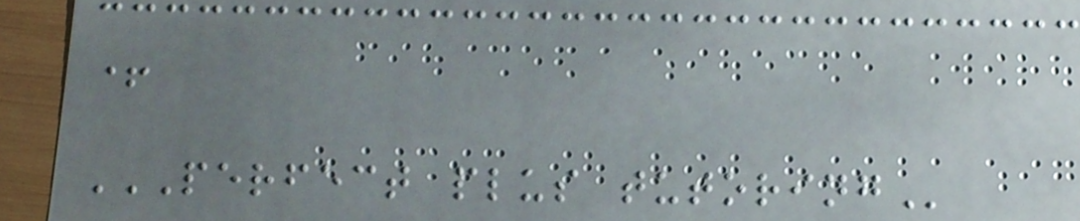+
PERFECT PLUS TUTORING
